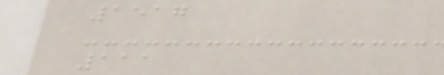1517
111
